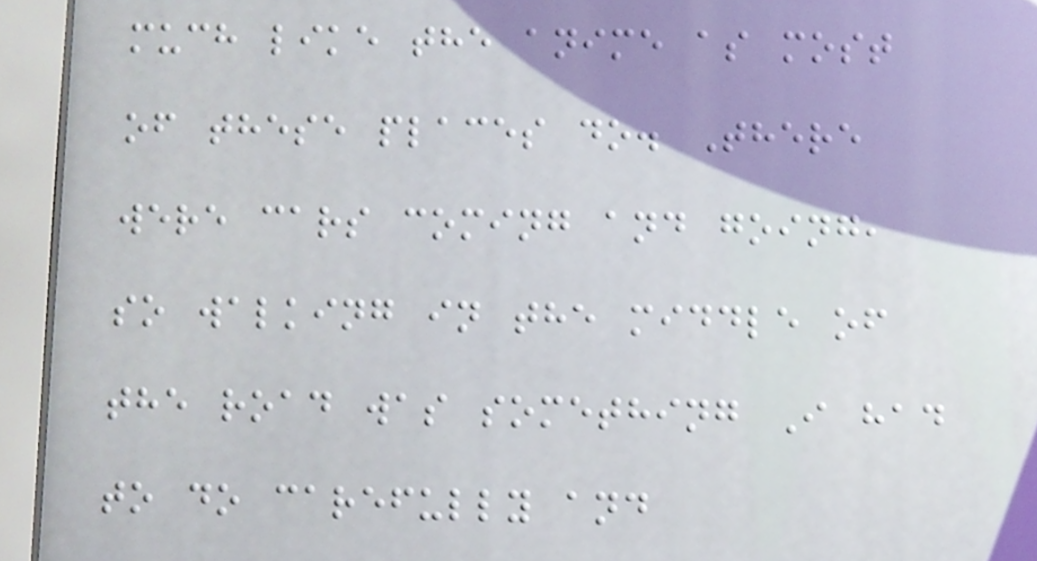much like the anime as most
of these places do. There
were cars coming and going,
so walking in the middle of
the road was something I had
to do carefully and
